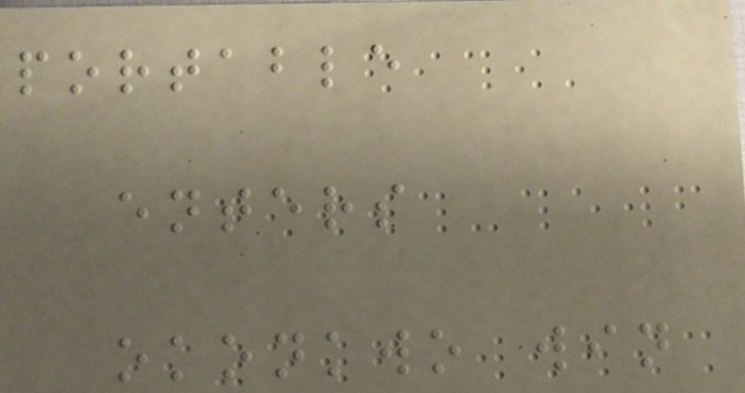portable
enters
okonkwo win
